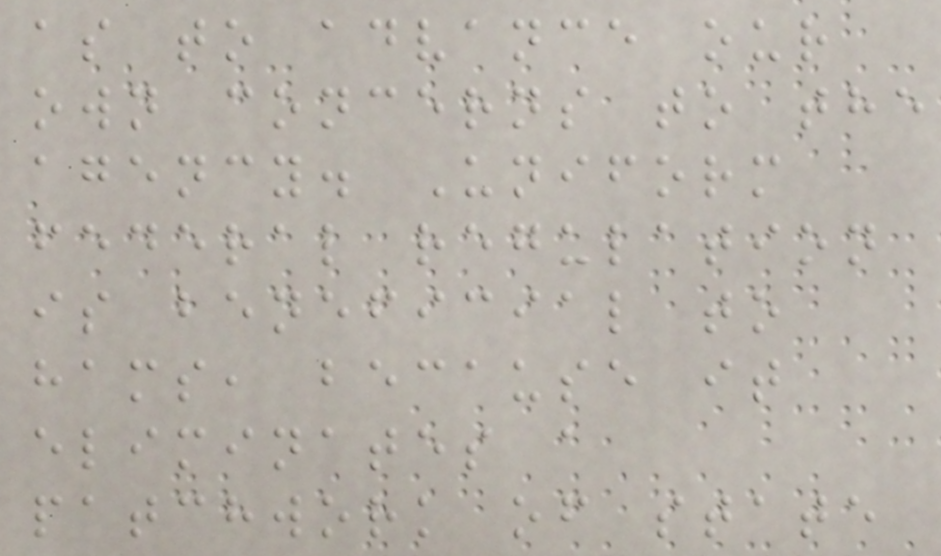as to advance our
own concerns to the
agency. Uniform
federal regulation
is beneficial to
hams, because it
eliminates a
patchwork of state
